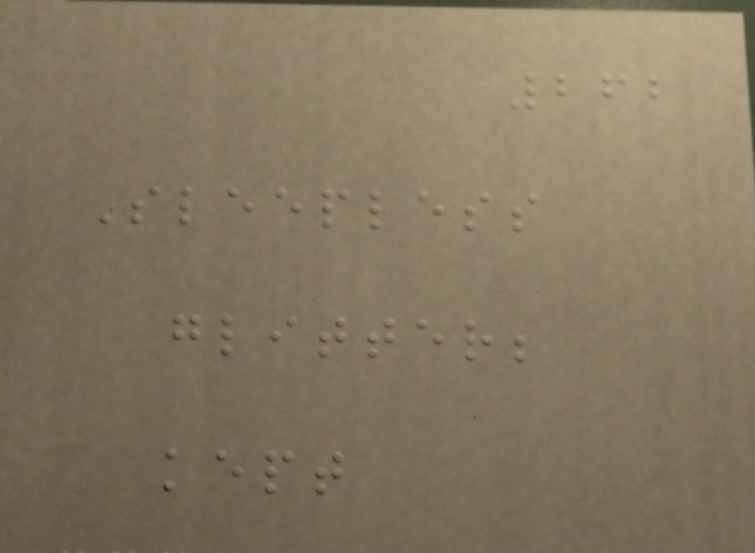262
Sleepless
glitter;
kept
